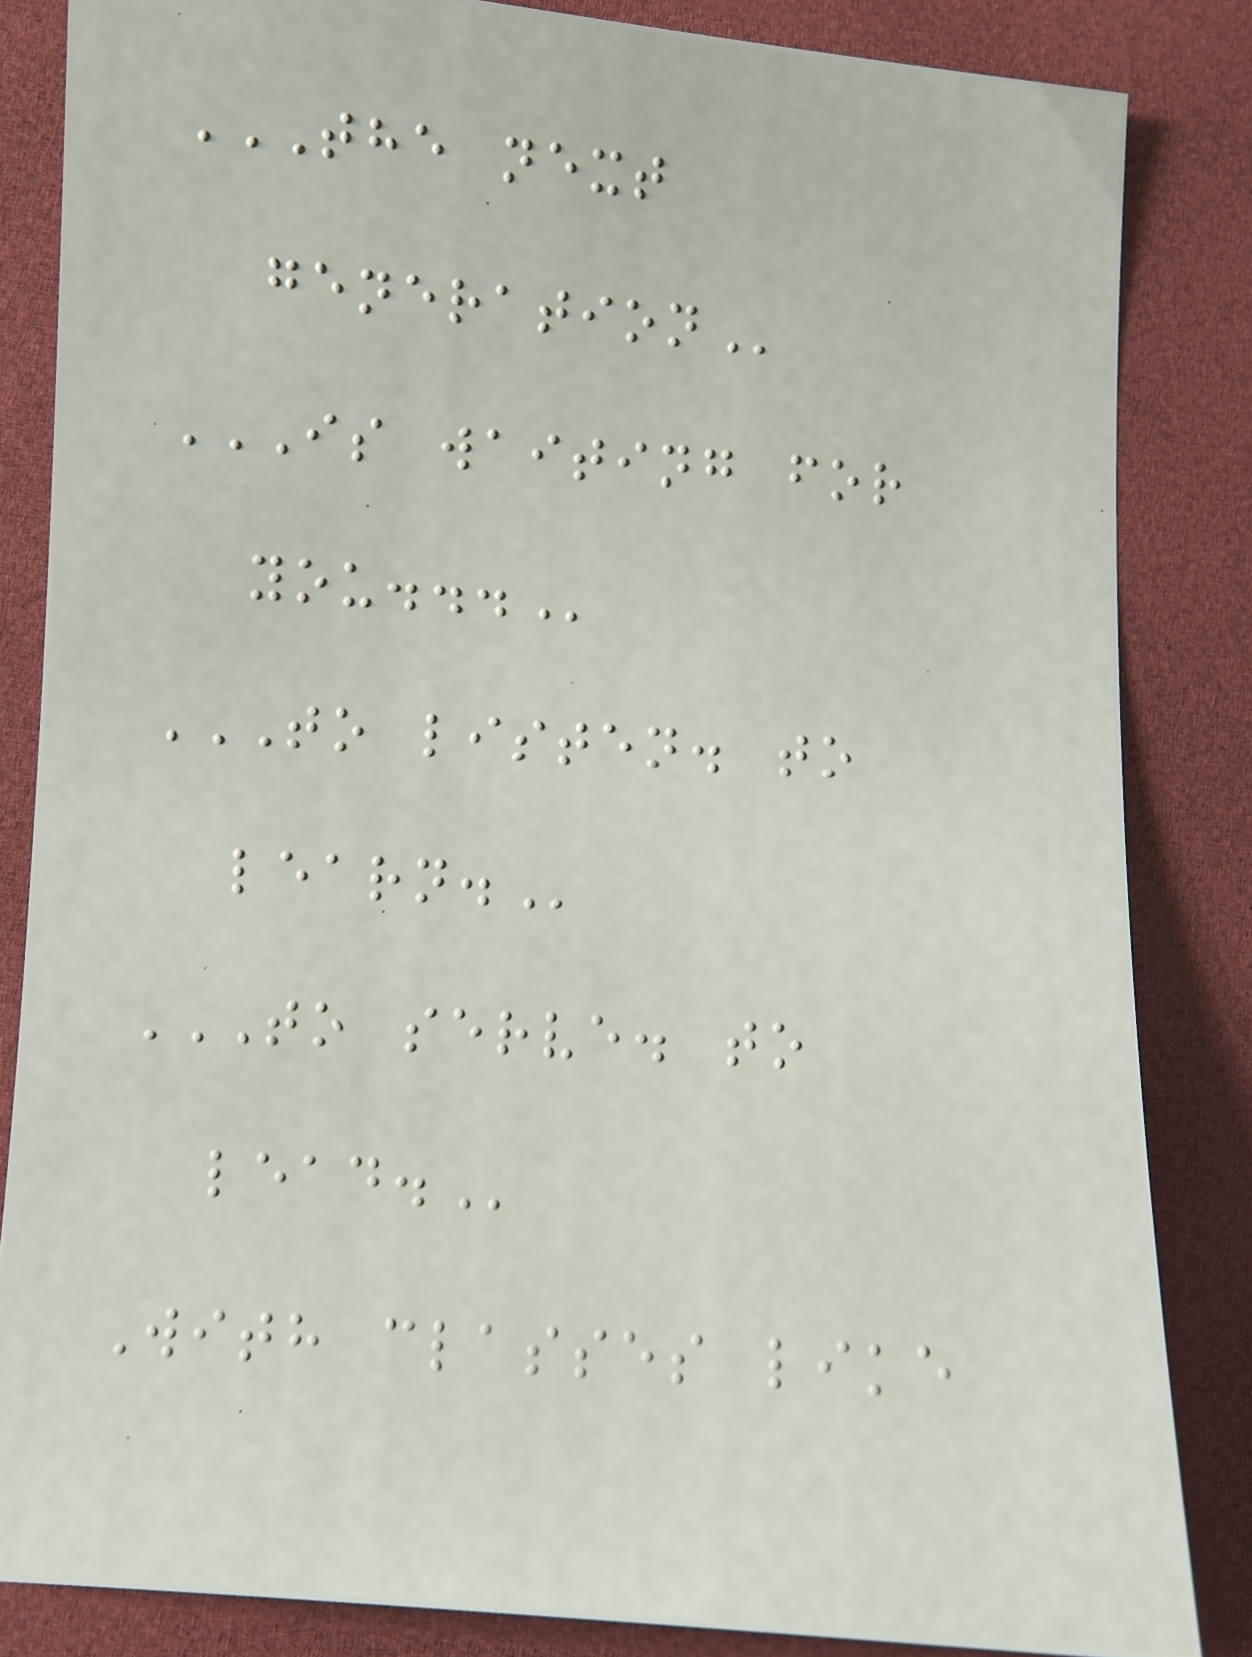THE NEXT
GENERATION
IS WAITING FOR
YOU...
TO LISTEN. TO
LEARN.
TO SERVE. TO
LEAD.
With classes like
